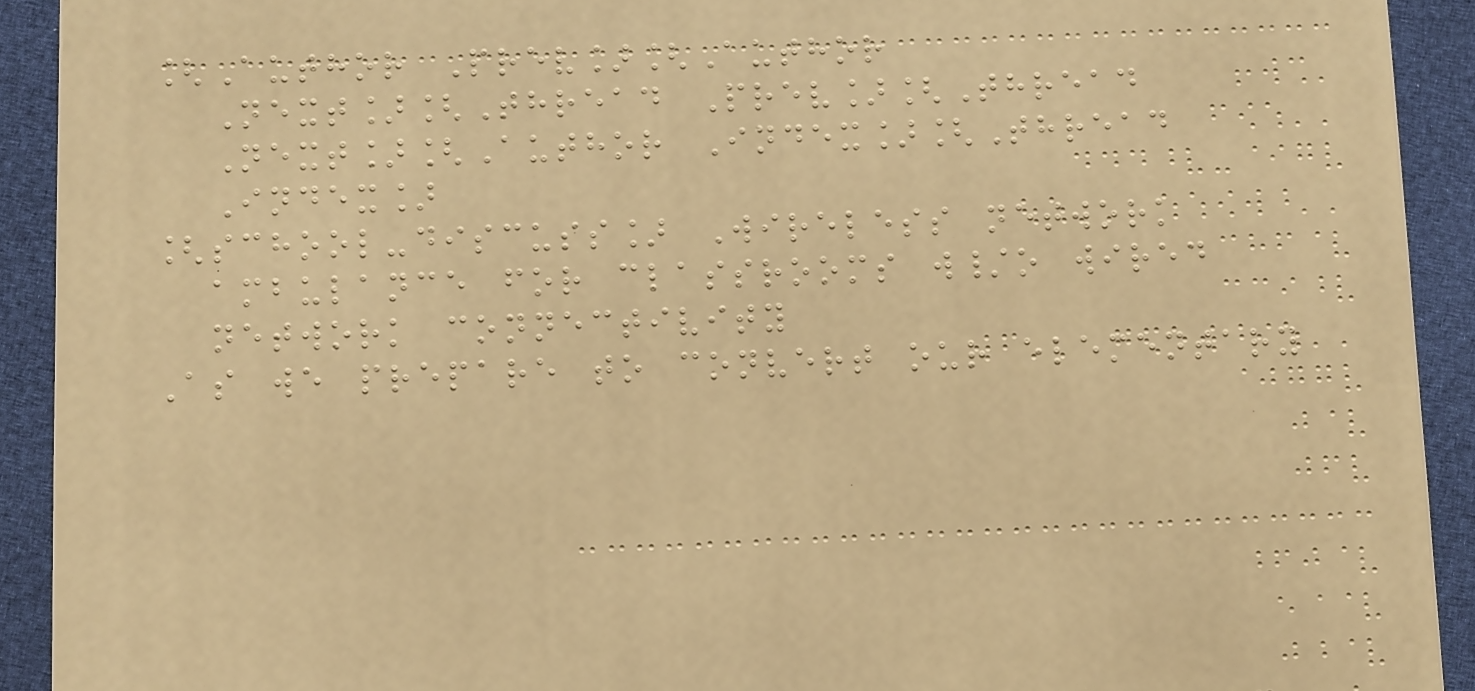[Author Prev][Author
Next][Thread Prev][Thread
Next][Author Index][Thread
Index]
[school-discuss] Wireless network
ambulance for classrooms w/o wired
network connectivity
As we prepare to convert our elementary
